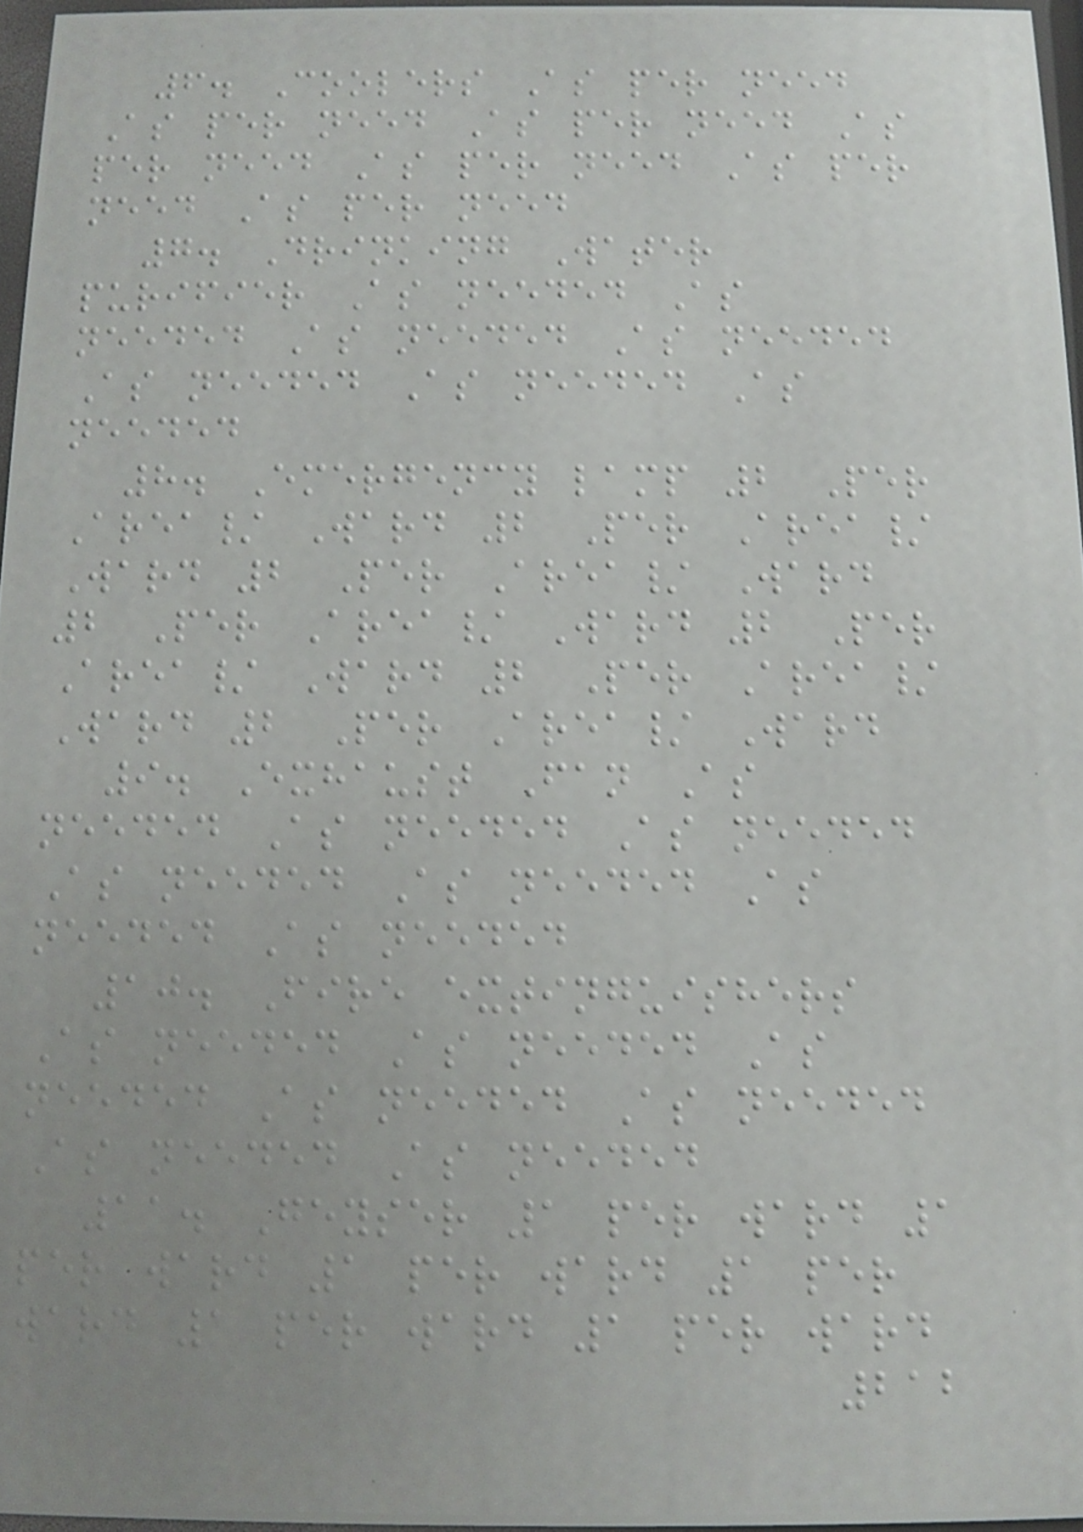6. Coolers As per need
As per need As per need As
per need As per need As per
need As per need
7. Drinking Water
purifier As needed As
needed As needed As needed
As needed As needed As
needed
8. Emergency lamp 2 Per
Area/ Ward 2 Per Area/
Ward 2 Per Area/ Ward
2 Per Area/ Ward 2 Per
Area/ Ward 2 Per Area/
Ward 2 Per Area/ Ward
9. Exhaust Fan As
needed As needed As needed
As needed As needed As
needed As needed
10. Fire extinguishers
As needed As needed As
needed As needed As needed
As needed As needed
11. Geyser 1 per ward 1
per ward 1 per ward 1 per
ward 1 per ward 1 per ward
212
